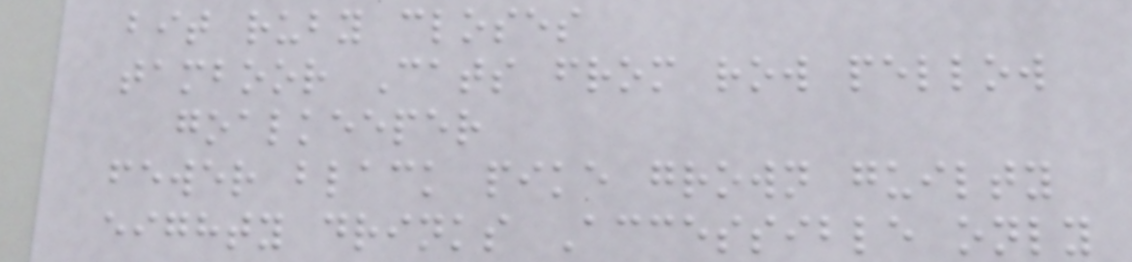bit ruby closes
tamboor Cats from row pellow
goalkeeper
fewer black pike grown guilty
eighty drinks Accessible only
